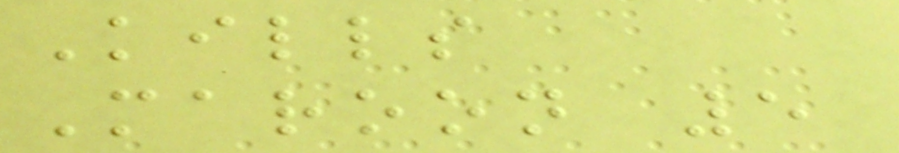Kills
Maroon 5
